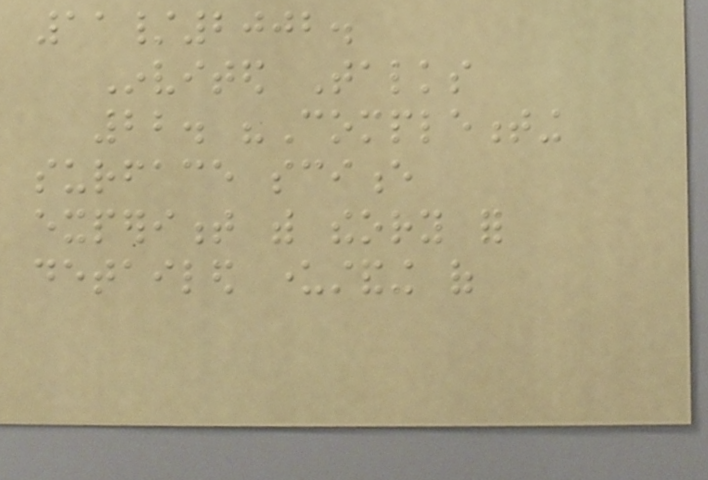11/2002.
Invited Talks
22. "Complementing
surface science
experiment with theory for
detailed understanding of
